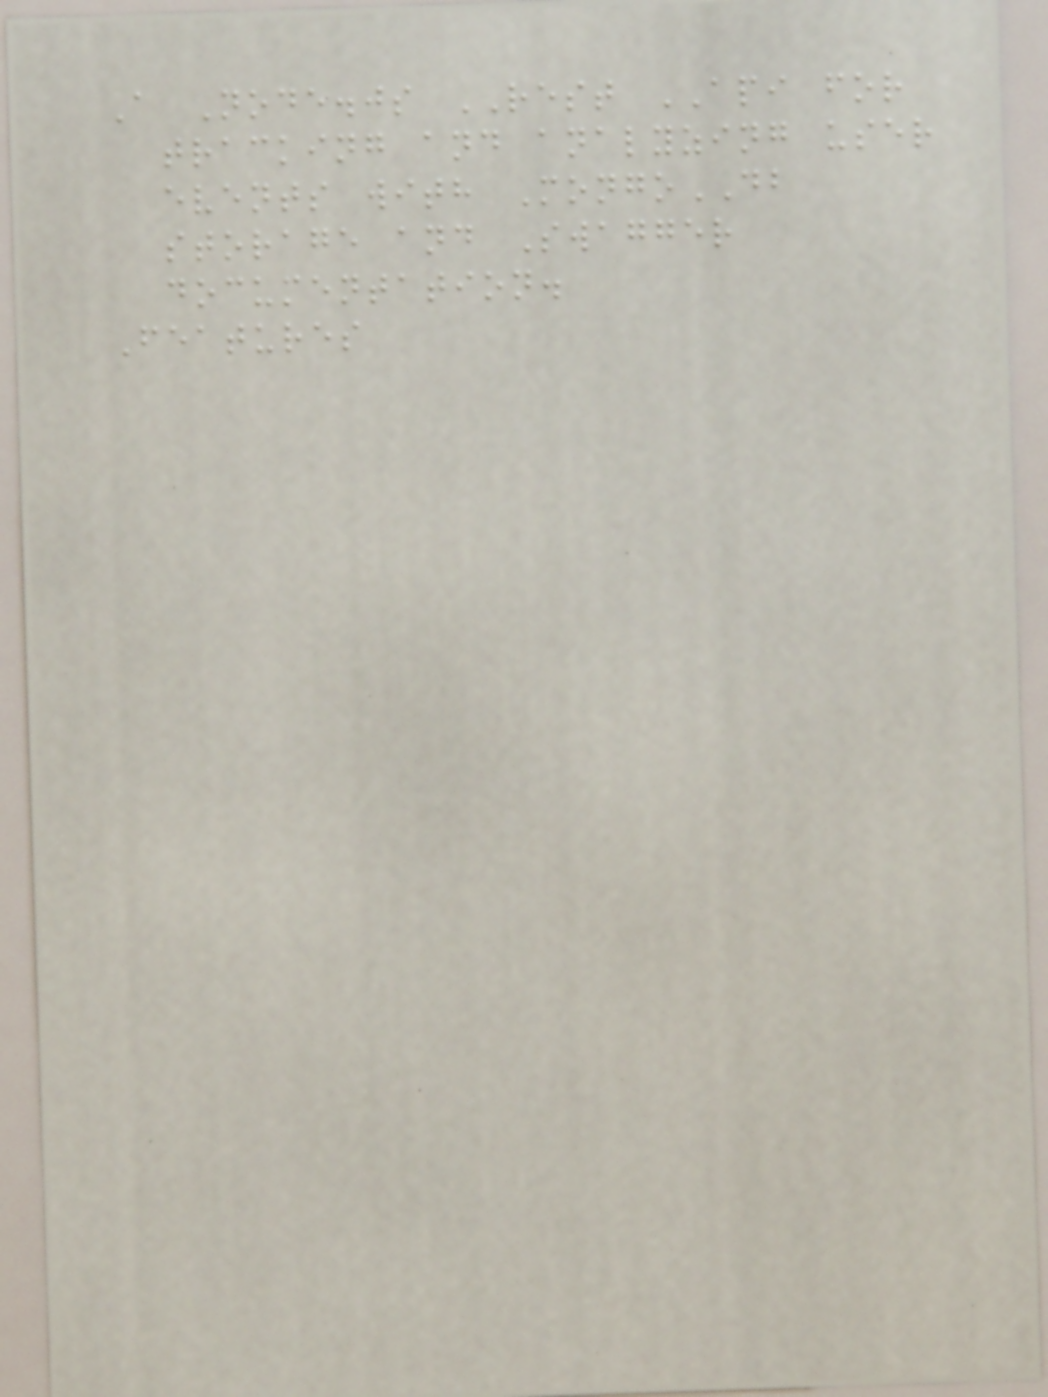A Node.js REST API for
tracking and analyzing user
events with MongoDB
storage and Swagger
documentation.
Features
